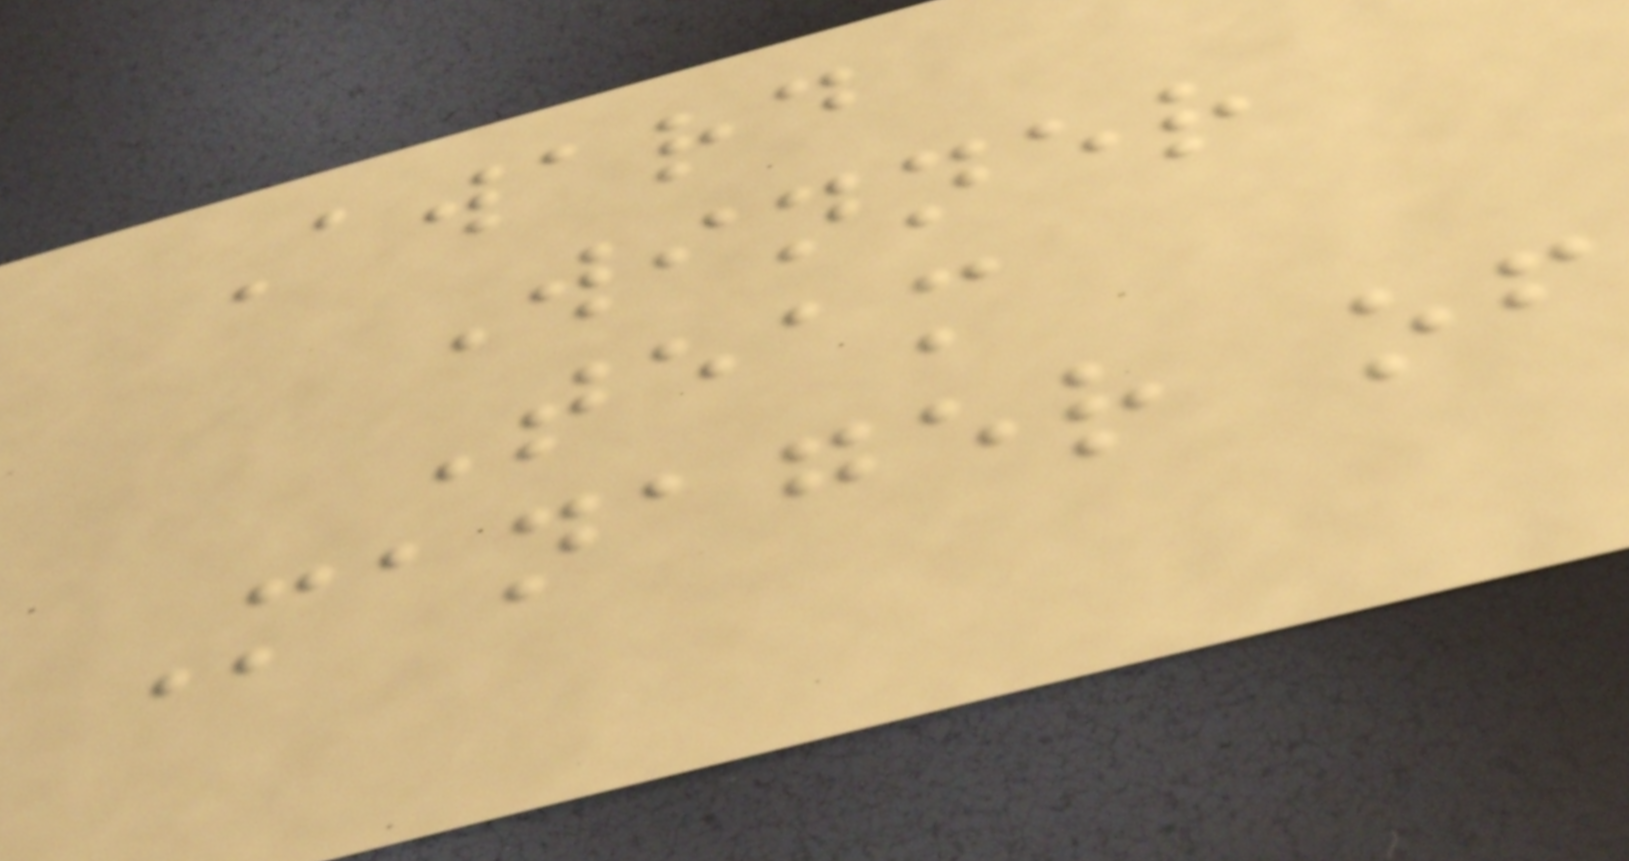Award
Winner
Team
Manager of
